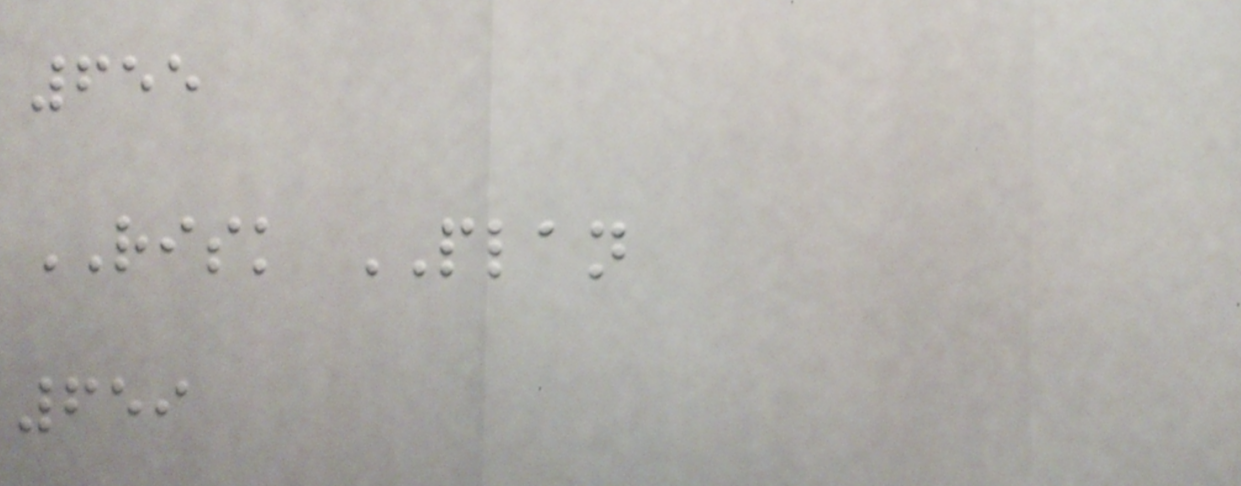655
RISK PLAN
659
